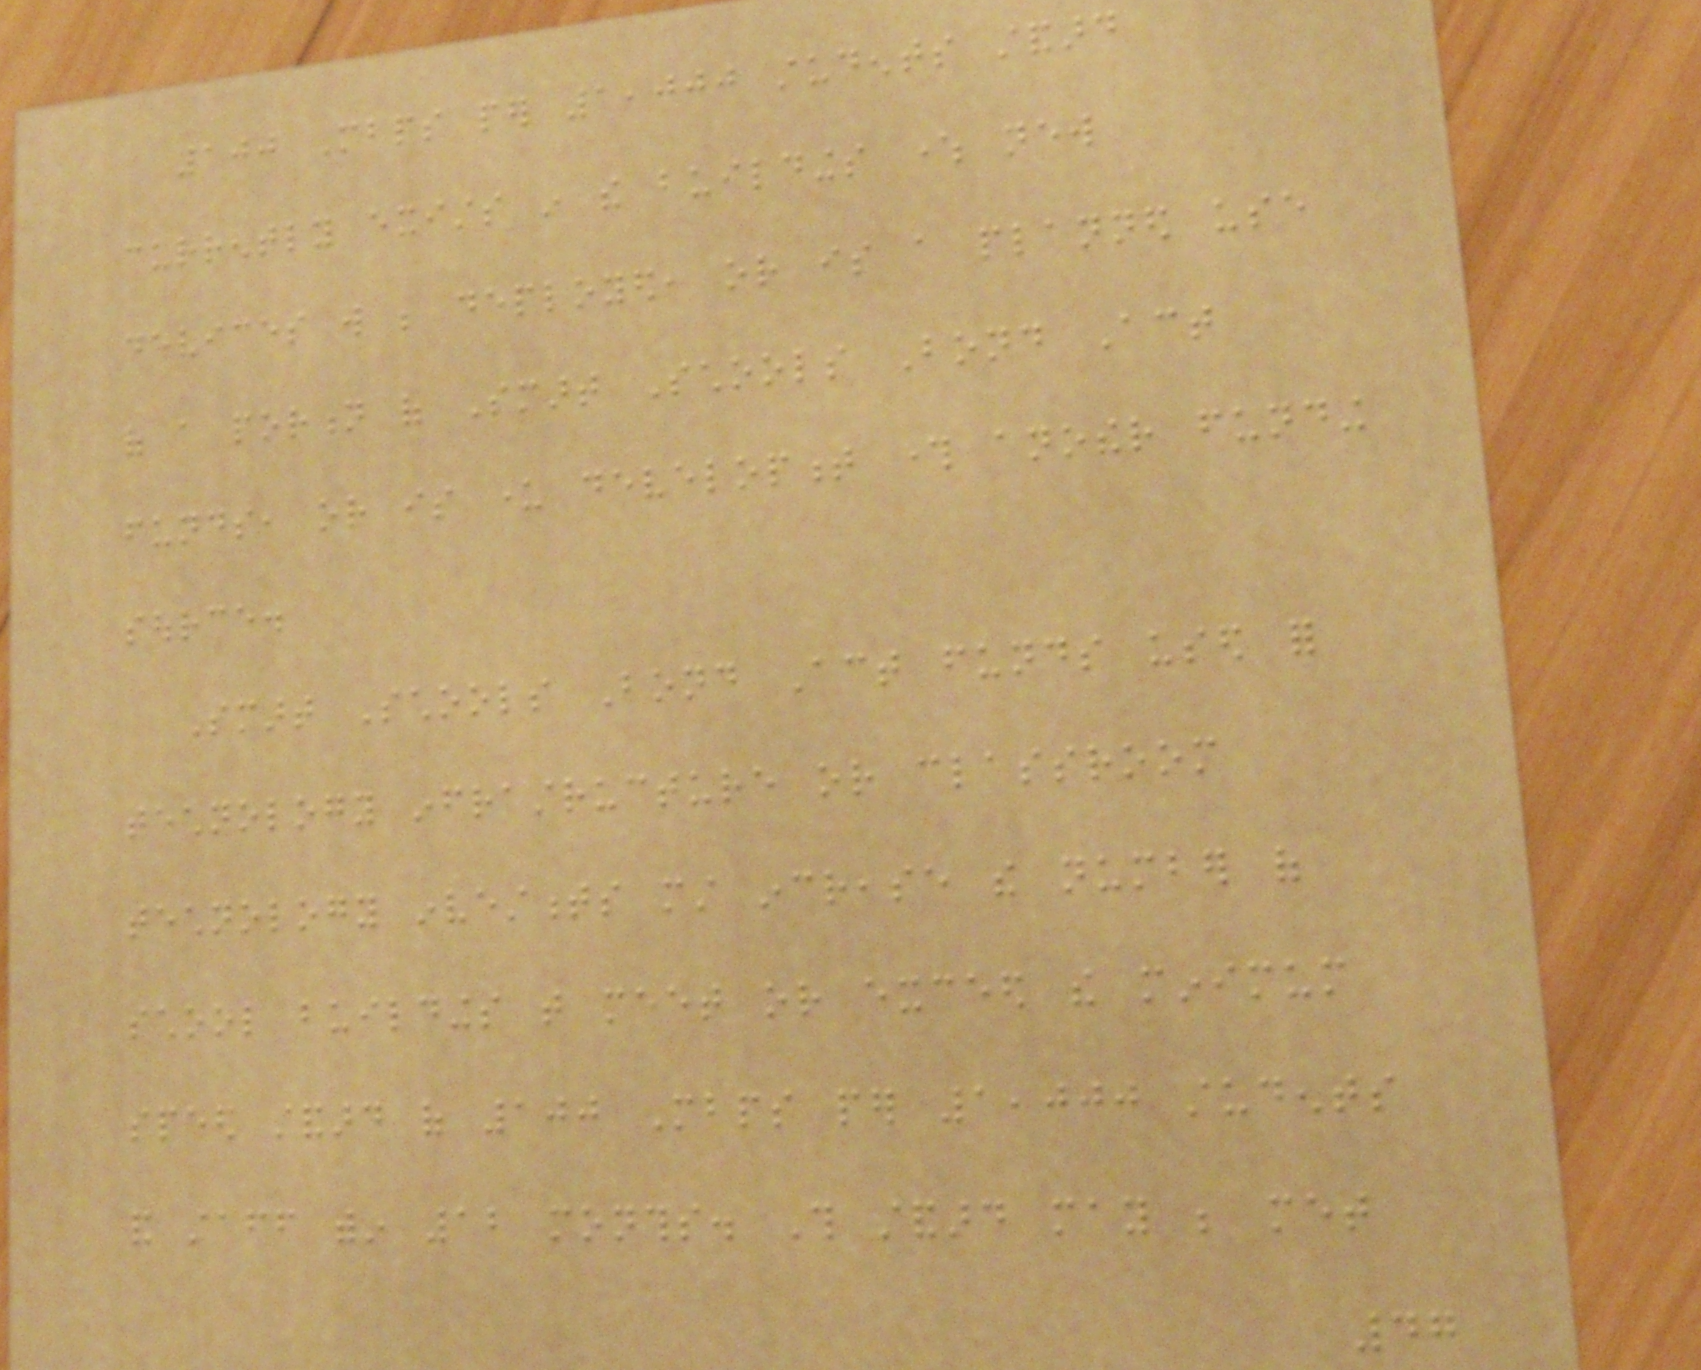100 Mbps per 1,000 students standard
currently exists in the buildings where new
devices will be deployed, or is a planned use
of a portion of Smart Schools Bond Act
funds, or is under development through another funding
source.
Smart Schools Bond Act funds used for
technology infrastructure or classroom
technology investments must increase the number of
school buildings that meet or exceed the minimum
speed standard of 100 Mbps per 1,000 students
and staff within 12 months. This standard may be met
47
